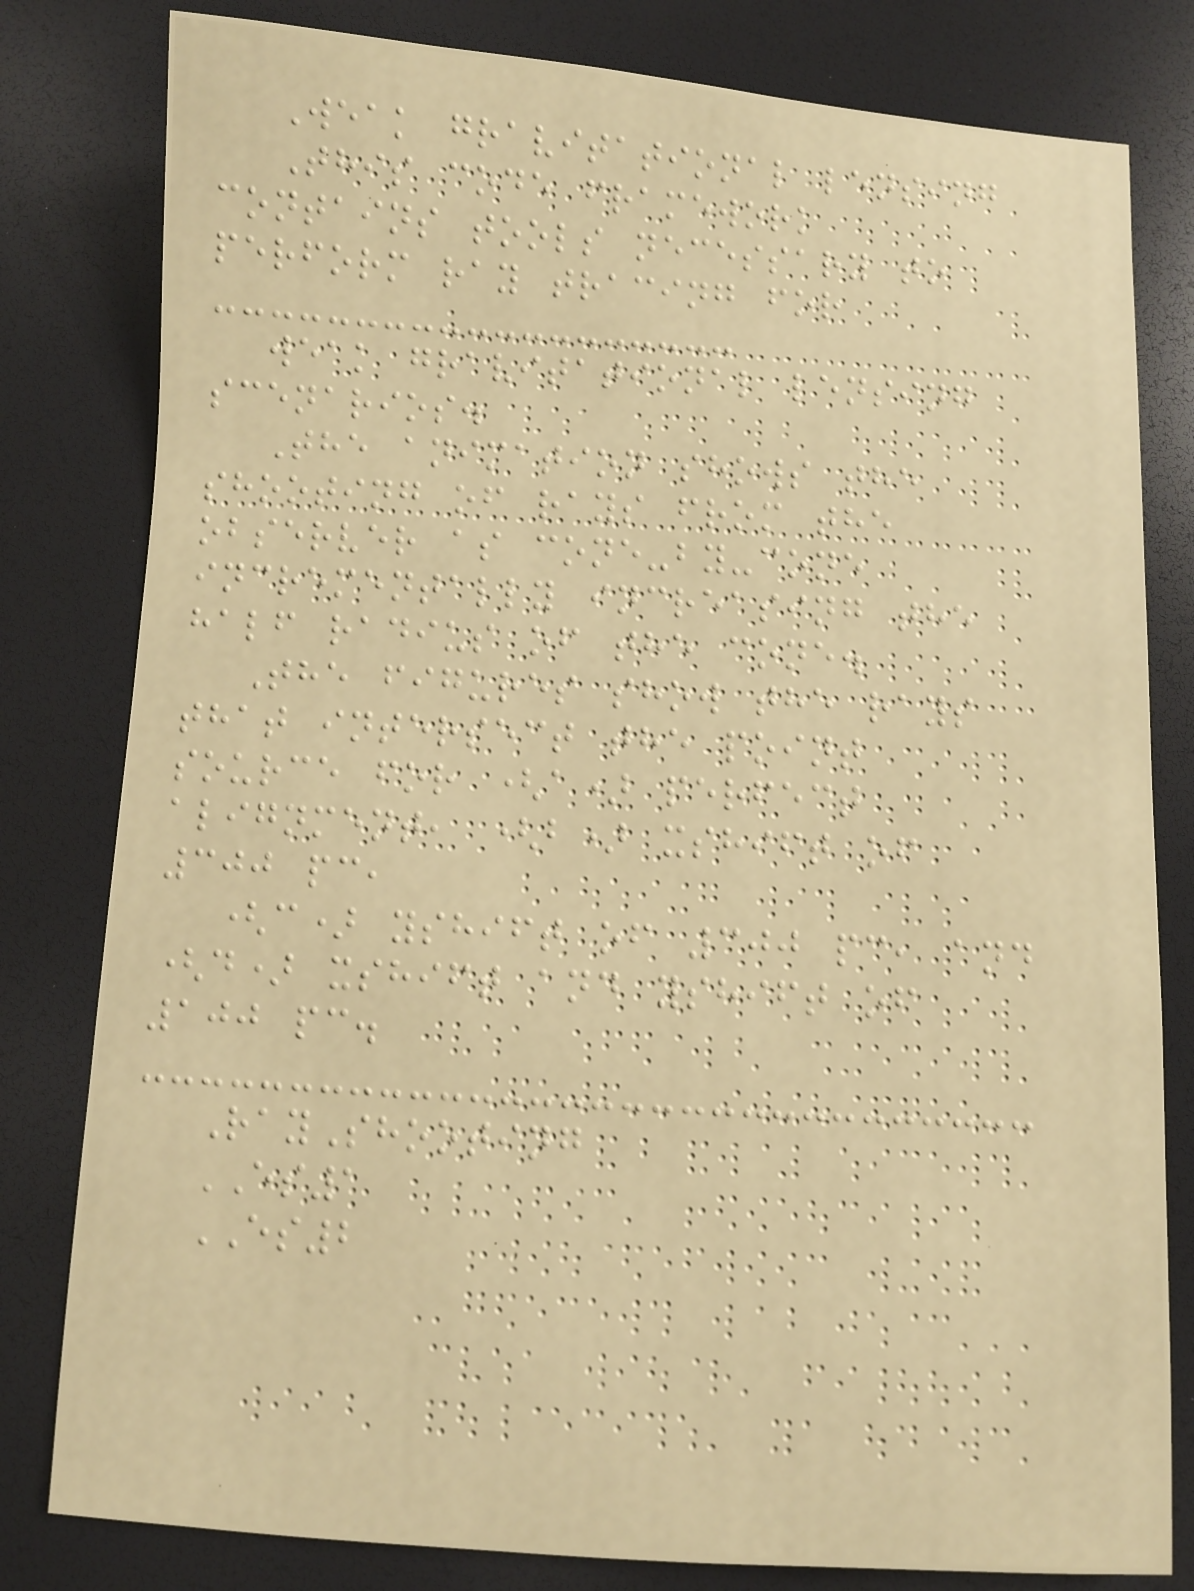Weak gravitational lensing
This code framework
contains tools necessary to
perform ray tracing for
weak gravitational lensing
scenarios.
The animation shows the
shooting of rays from the
observer as cone-by-cone
incrementally increasing the
half radius of the cone.
The figures show the rays
that intersect the point
source for (a) perfect
alignment, (b) xshift of
300 pc,
(c) yshift of 300 pc, and
(d) xshift and yshift of
100 pc.
RayShooting
ES1
ES2
